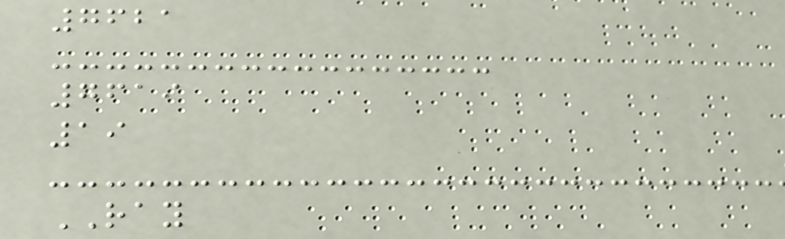7621
7619
19
RAY
